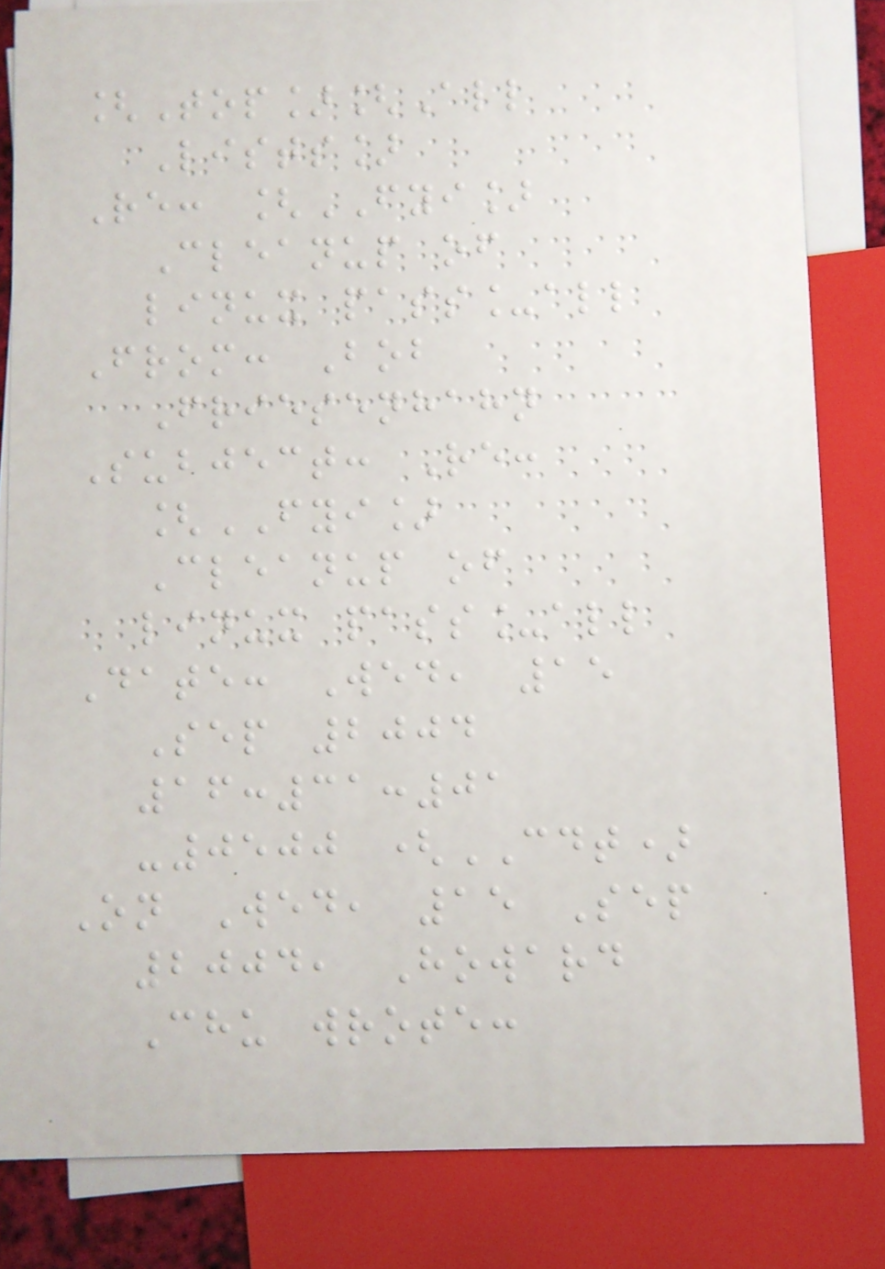[Top][All
Lists]
Re: [FYI]
Cleanup of
linux pass_all
From: Bob
Friesenhahn
Subject: Re:
[FYI]
Cleanup of
linux pass_all
Date: Wed, 15
Sep 2004
16:31:01
-0500 (CDT)
On Wed, 15 Sep
2004, Howard
Chu wrote:
